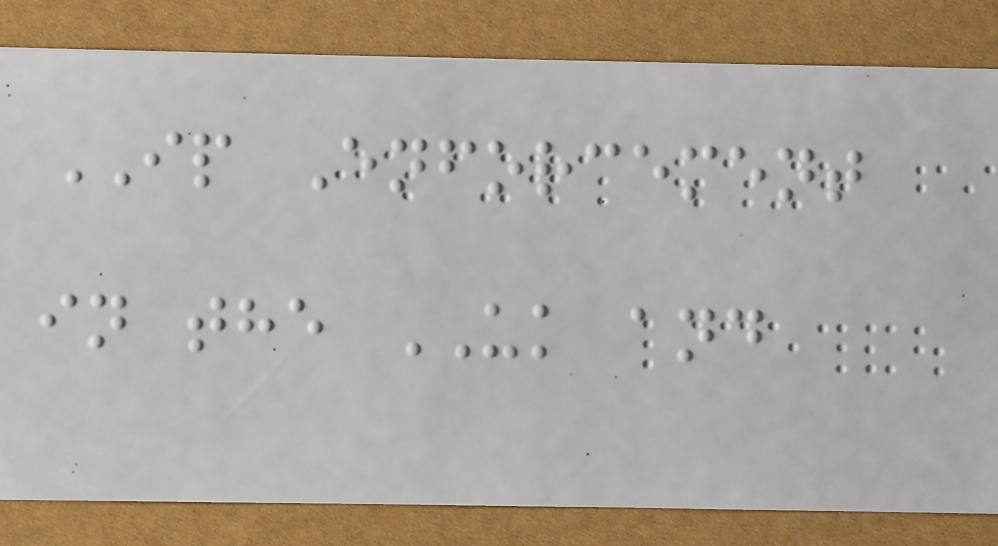IP Enforcement
in the UK and
